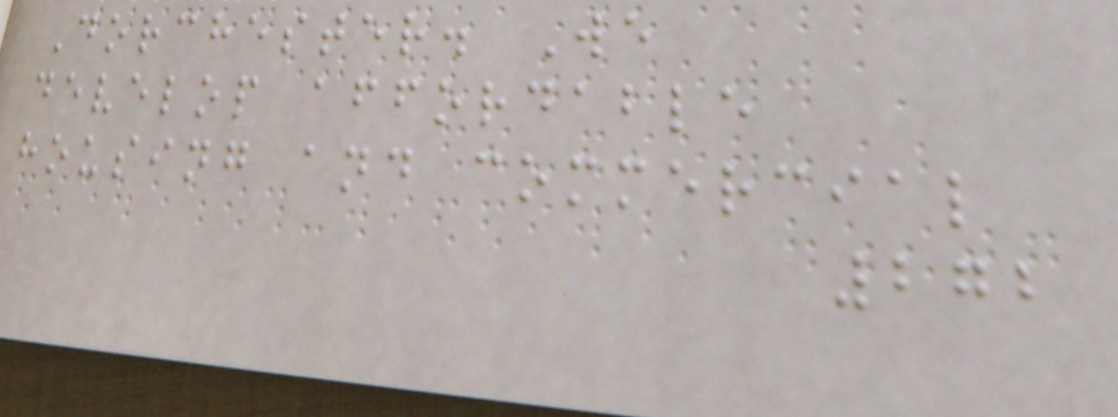Dorchester. We
develop affordable
housing and commercial
272
